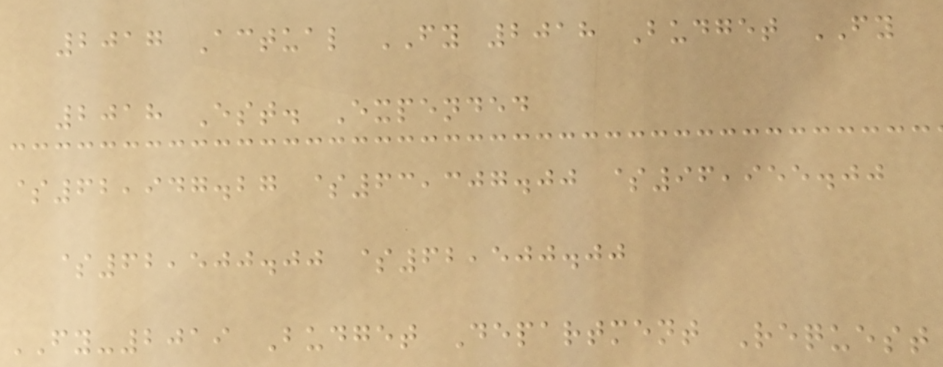2017 Actual FY 2018 Budget FY
2018 Est. Expended
$62,947.27 $63,307.00 $96,955.00
$62,500.00 $62,500.00
FY-2019 Budget Department Request
